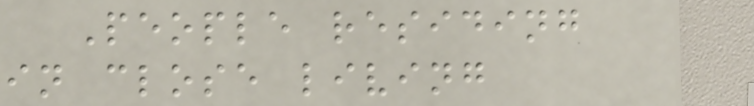People residing
in close living
